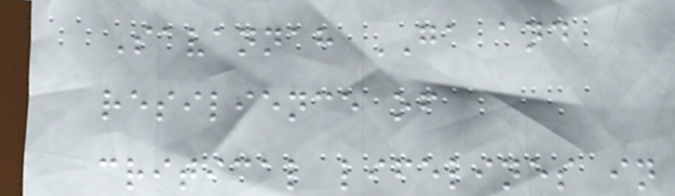Savannah GA and
resilience of
critical lifelines in
